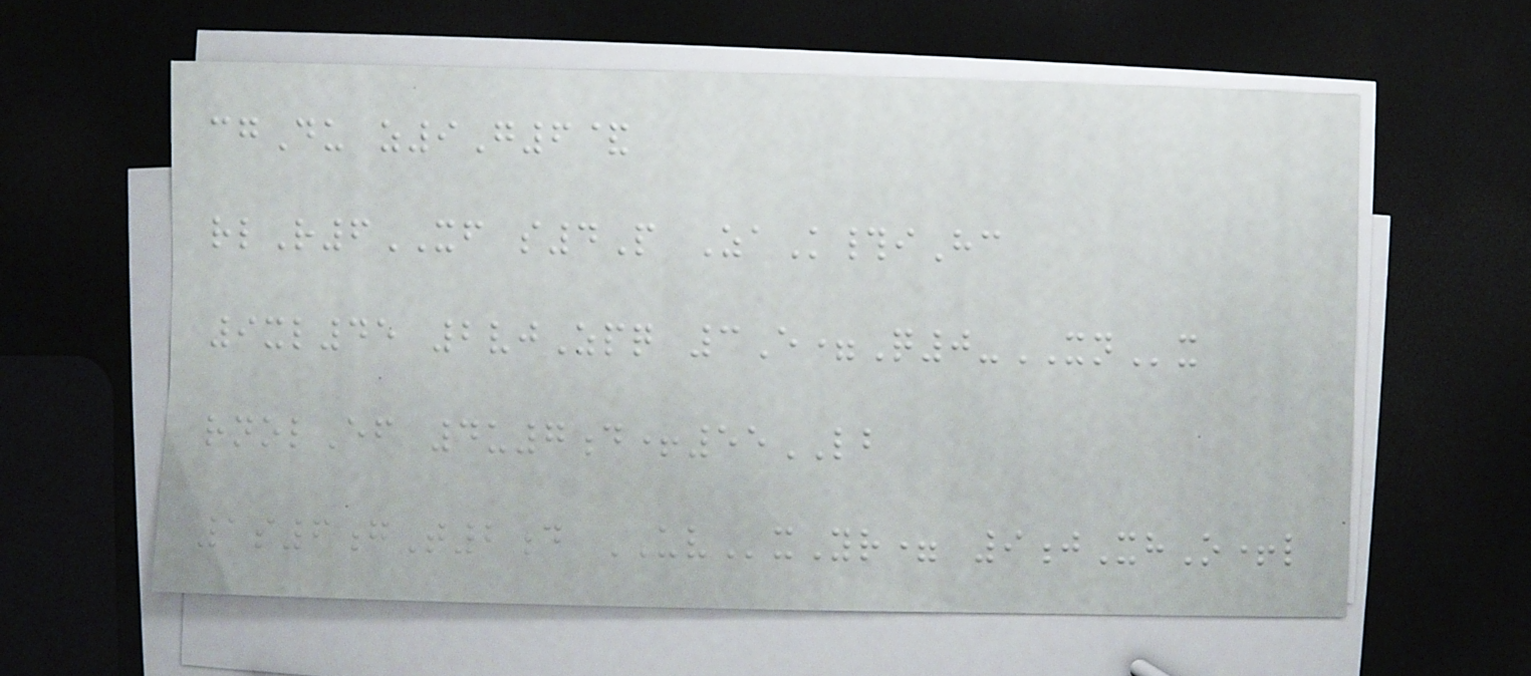cgDu z9G6&
rlR6XF s4P ZaK#iHc
9xl45 2vjZpq 3E=Q0-XNx
rnolEf 4u7d+55LB
1s6gT2d UVxYr= 9jXhO+l
